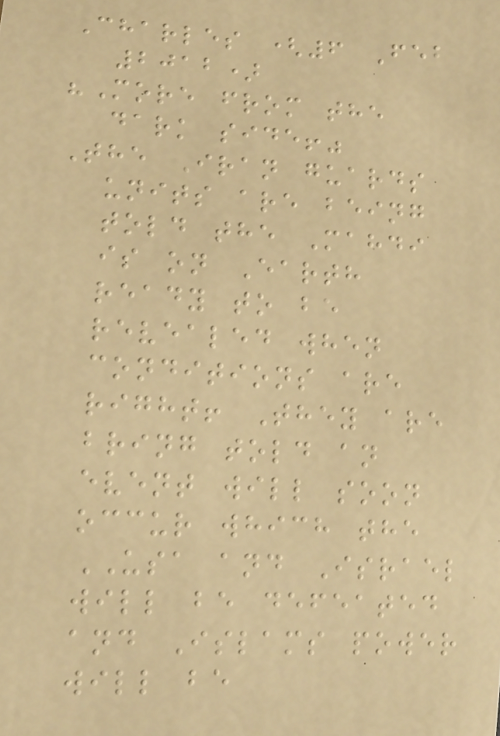Charles (6 Feb
2012)
"More from the
dark side!"
The Iran guards
units are being
told the Mahdi
is on Earth
ready to be
revealed when
conditions are
right! They are
bring told an
event will soon
occur which the
USA and Israel
will be defeated
and Islams power
will be
